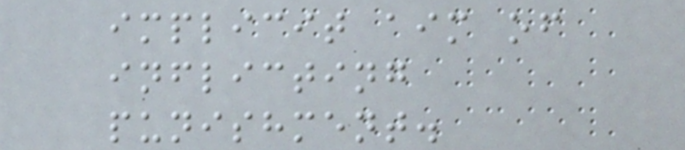implicit aim of
inflicting
punishment.
